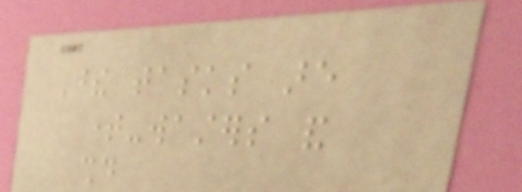These tasks are
time-wasters and
should
